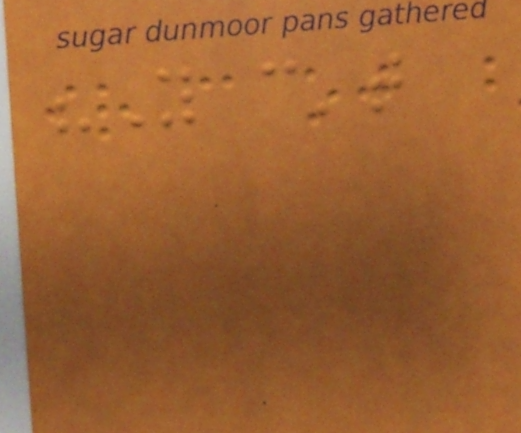"You can't
